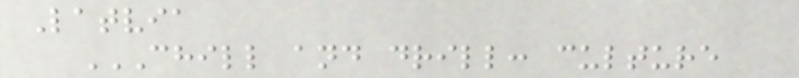Latvia
CHILL AND DRILL: CULTURE
